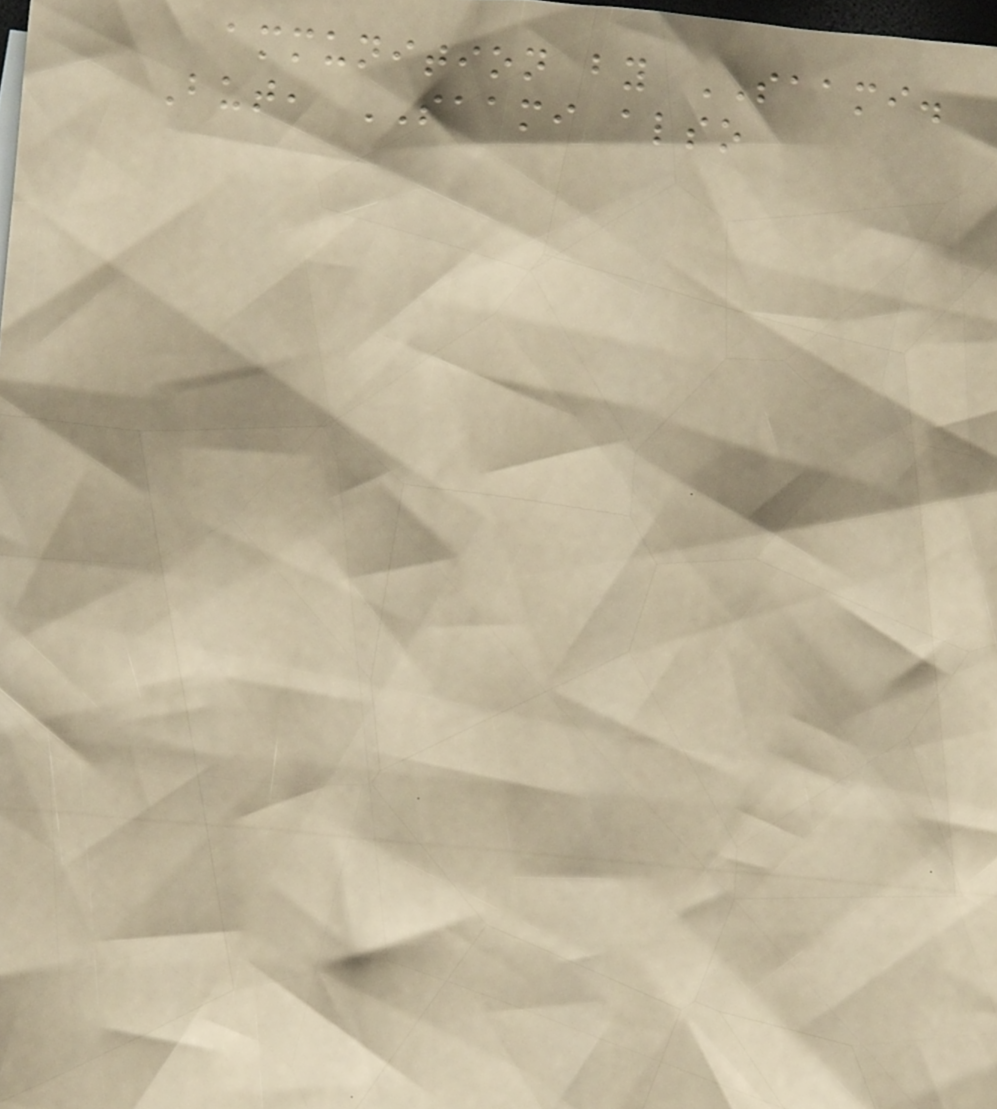ammunition by SAAMI.
But, SAAMI also
